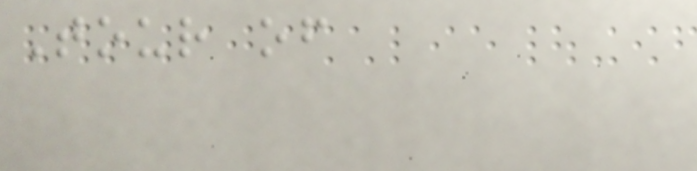Tour of
